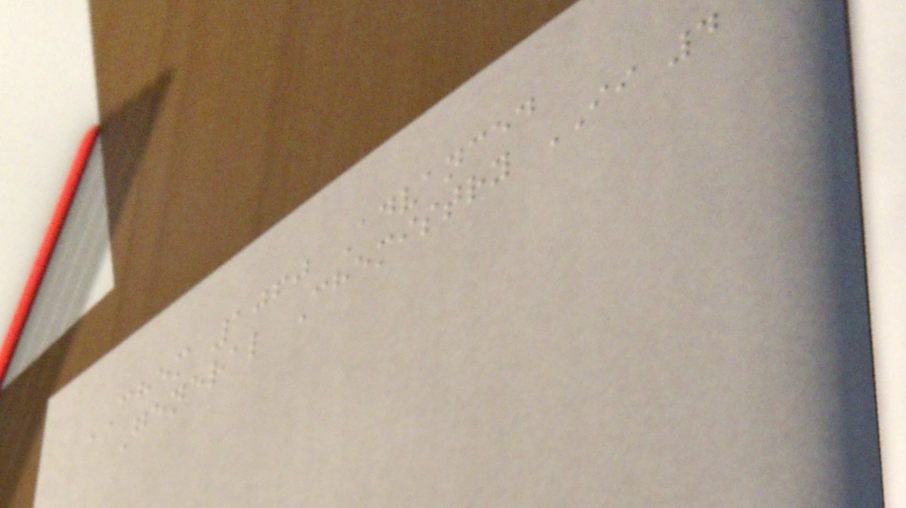CHEM 1060 Advanced
General Chemistry II 4
